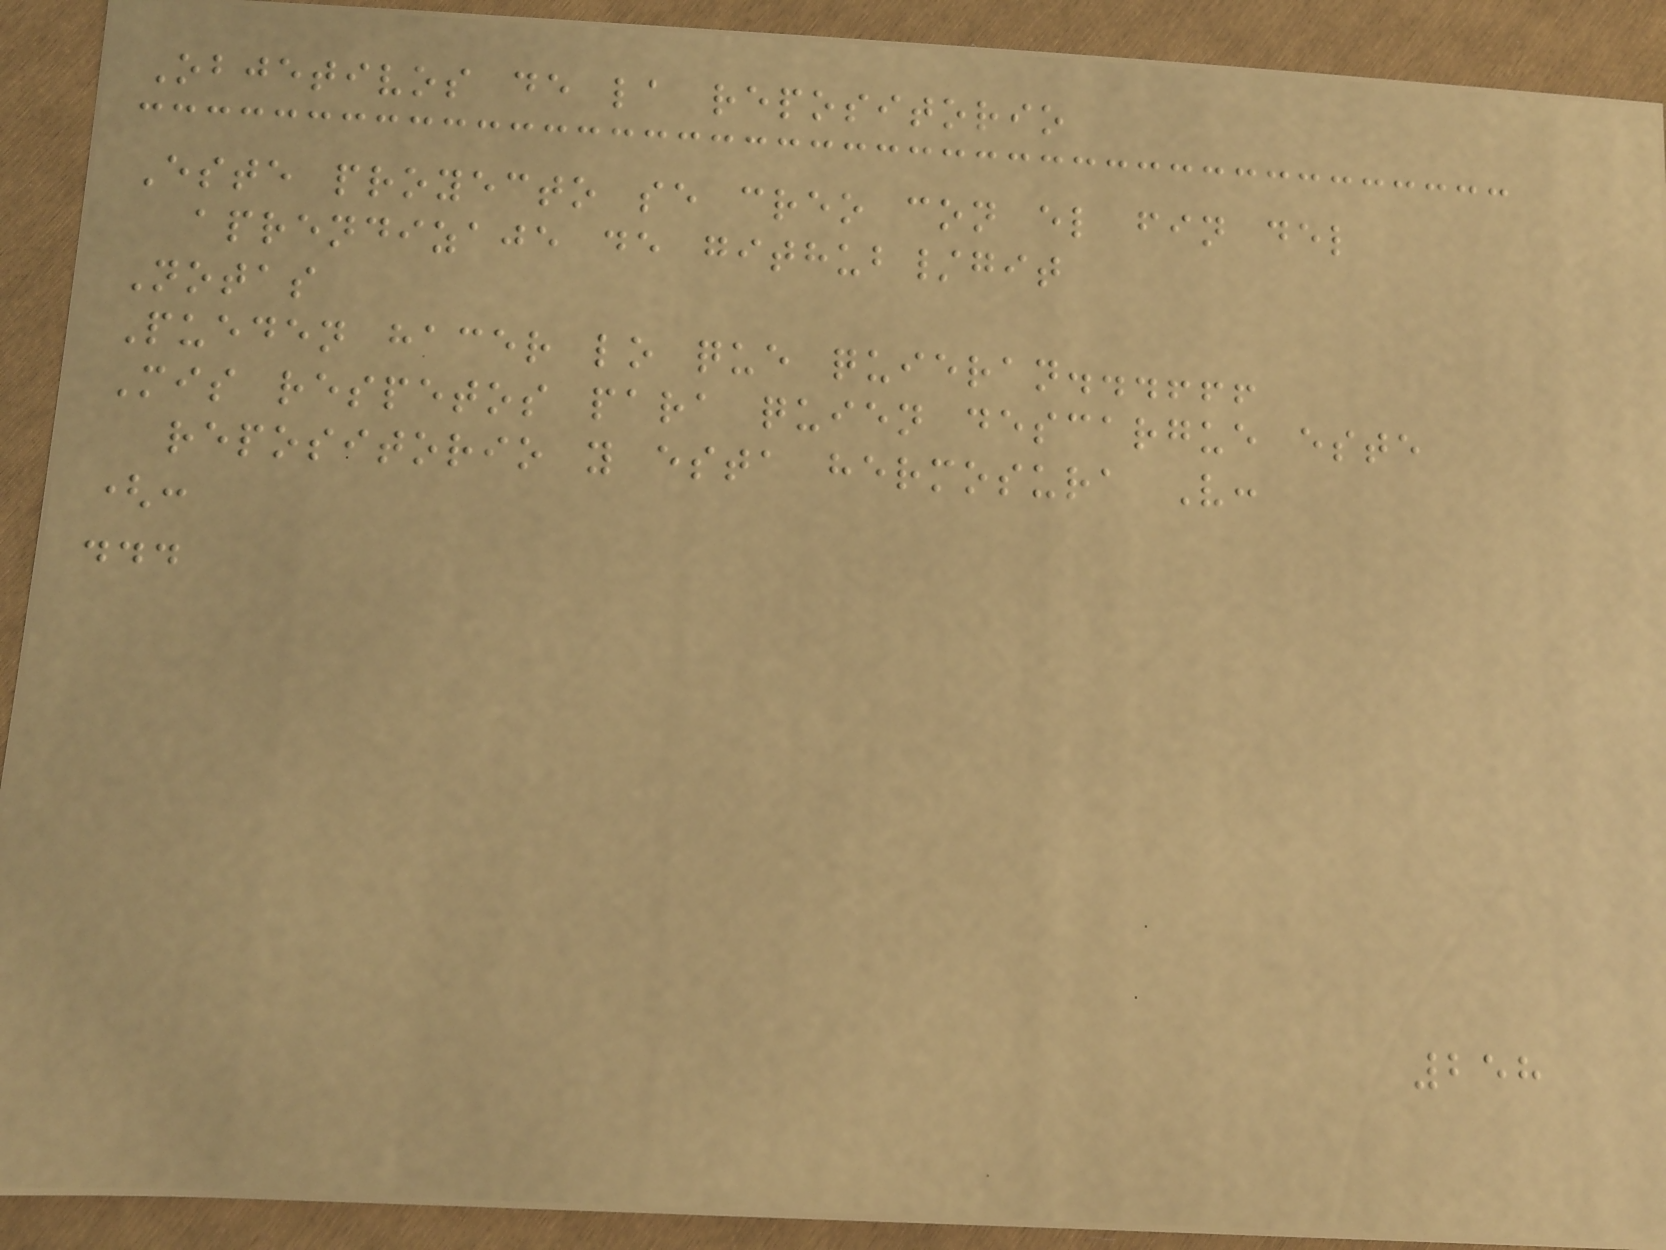Objetivos de la repositorio
Este proyecto se creo con el fin del
aprendizaje de github/git
Notas
Pueden hacer lo que quieran...!!!
Mis respetos para quien descargue este
repositorio y esta hermosura V:
(:
...
258
